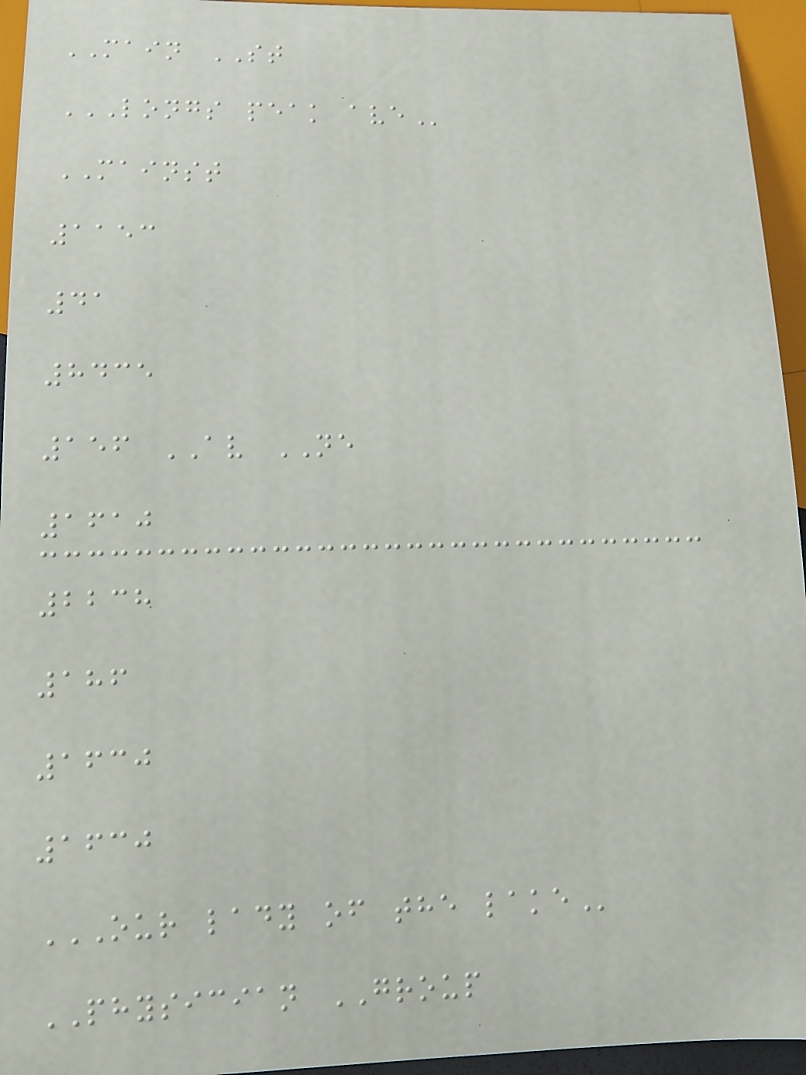MAIN ST
LONGS PEAK AVE
MAINST
1153
41
8435
156 AV NE
1610
2238
186
1630
1630
OUR LADY OF THE LAKE
PHYSICIAN GROUP
